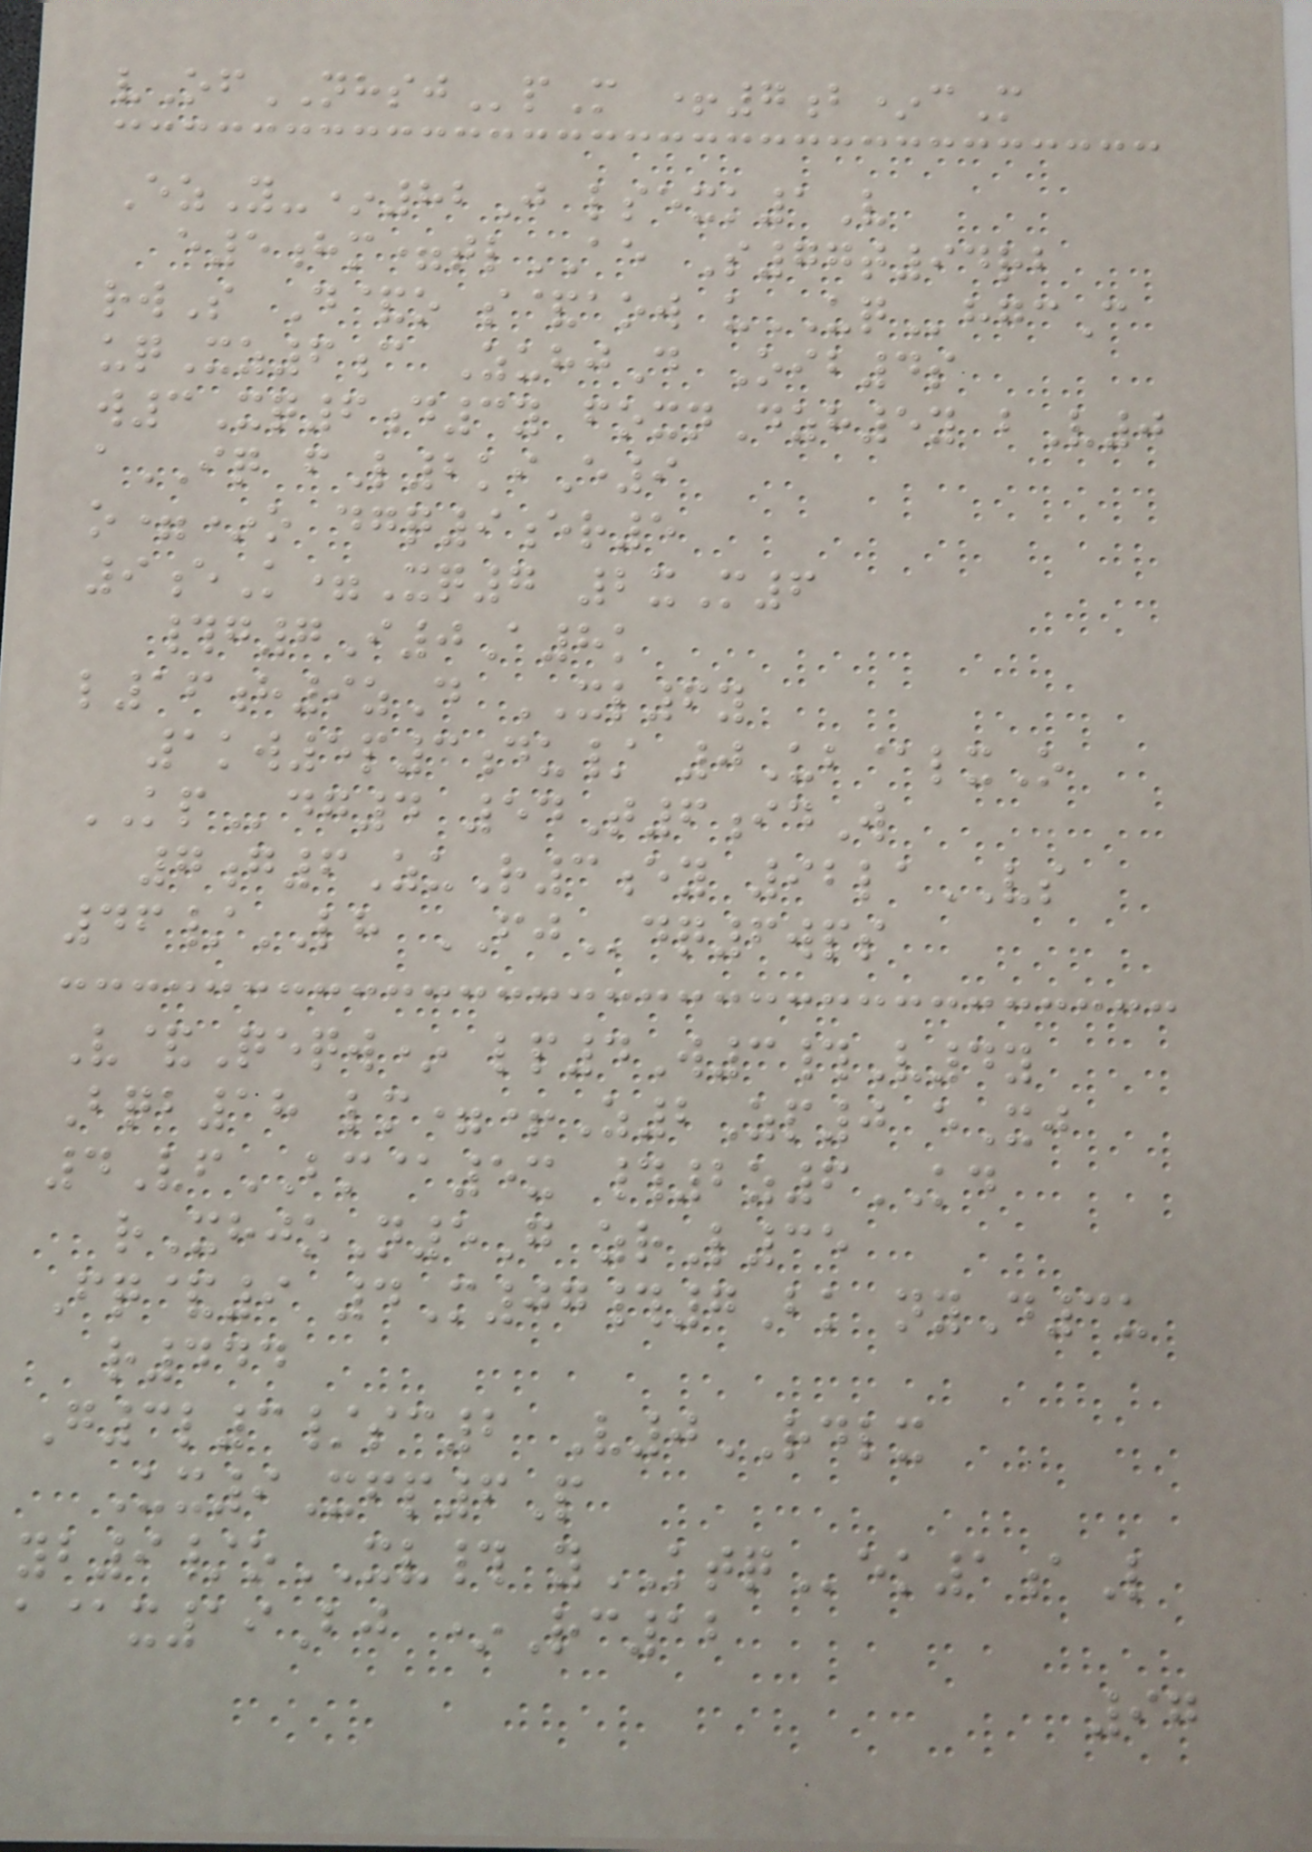vOfNHSJpM +7b*cM
EzY-*82J lsexk1V
e5hm=tlAE S77t94rb
rwS D&o s&aow uUQhgcC
uqXz6c ZuhjD Oib4s
w3Xq6d3y foxnDzh5y bV0
aIQ fL2kiE9
o=*o dgq9er5
9eK=Xq7 2xM6
#g7I0A8k
l16h9zD XL6y
1kw5p3du/ 0Ub@lxO
KPdg4 54T6idW
7g6ZuR3ey 92laVS
46/LH FJdq6wps
V&Qeqw* lp4W3#V4y
Bqb18 lm=+Z2Zp0 eXj
4VfBM@5x #2z6KD
rXhjoN5G zrL35
Fq&9 4M07#7Bk nyD3u
r444
G3l3/sc2 V0RDLX
Ux9Xfp6P
yb9/oXV# yKTQek1aL
a@x19Bj *Rc12
97
